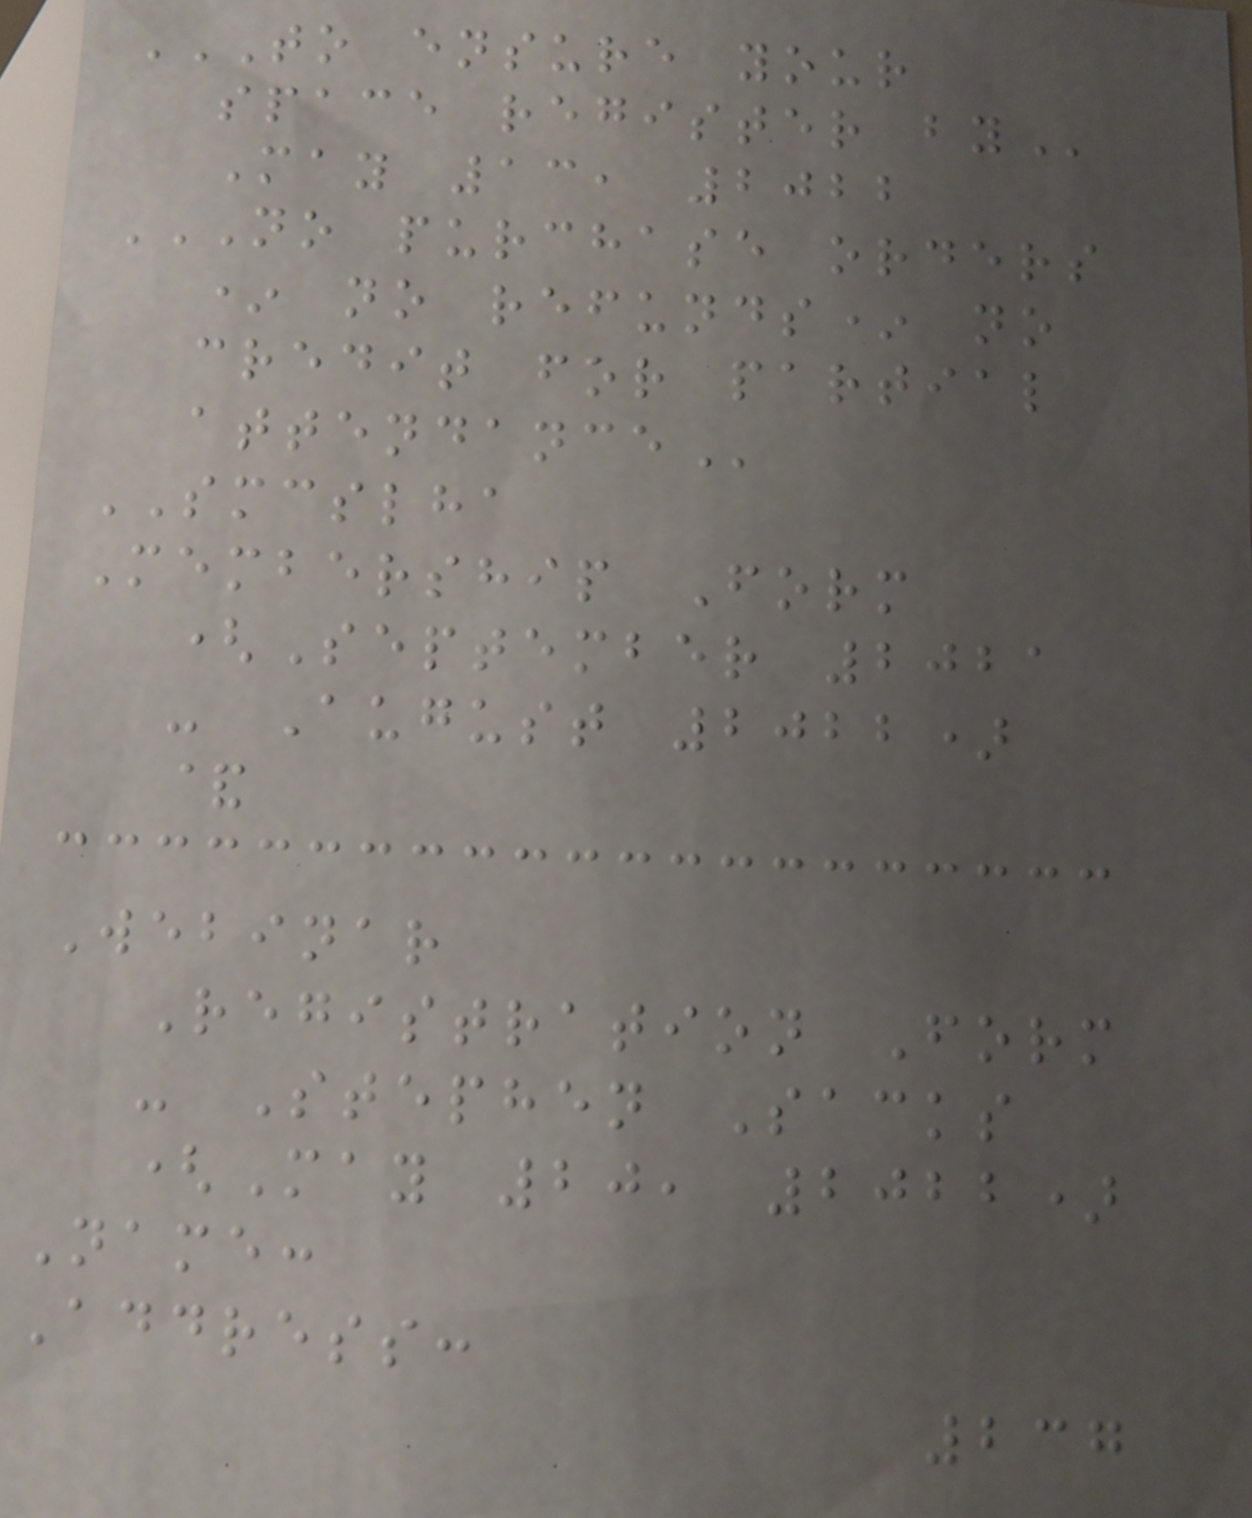TO ENSURE YOUR
SPACE REGISTER BY
May 13, 2022
NO PURCHASE ORDERS
* NO REFUNDS* NO
CREDIT FOR PARTIAL
ATTENDANCE
SMCSLHA
Membership Form
(September 2021
- August 2022)
&
Webinar
Registration Form
- Stephen Sacks
(May 20, 2022)
Name:
Address:
237
